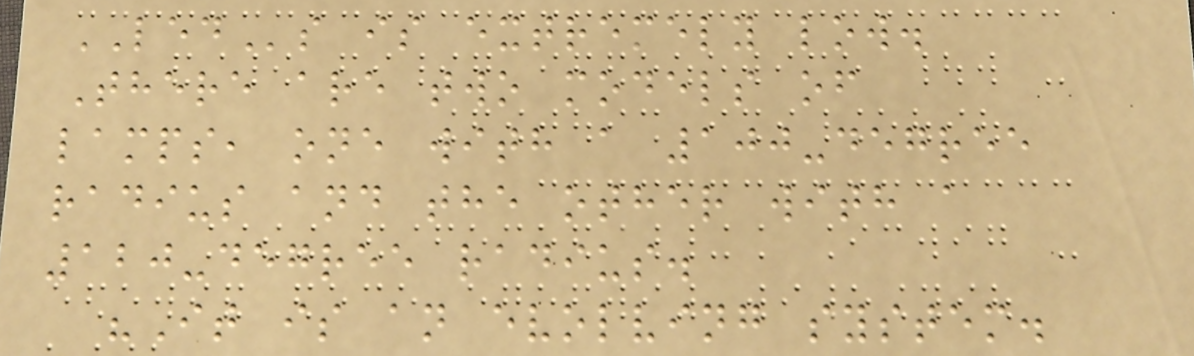LEDs is extremely low.
There are two models of
lamps, one with a 100-degree
radius and the other with a
120-degree radius.
"It is an evolving system.
